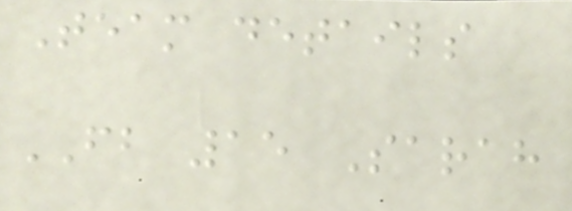Team details
FB 15 Sarah
